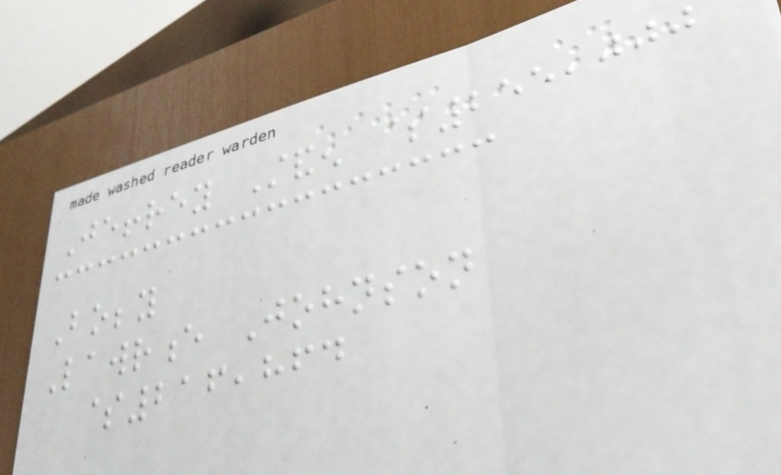Jeffrey Standen $255,000
Bobby
Lawrence Johnson
$216,864
